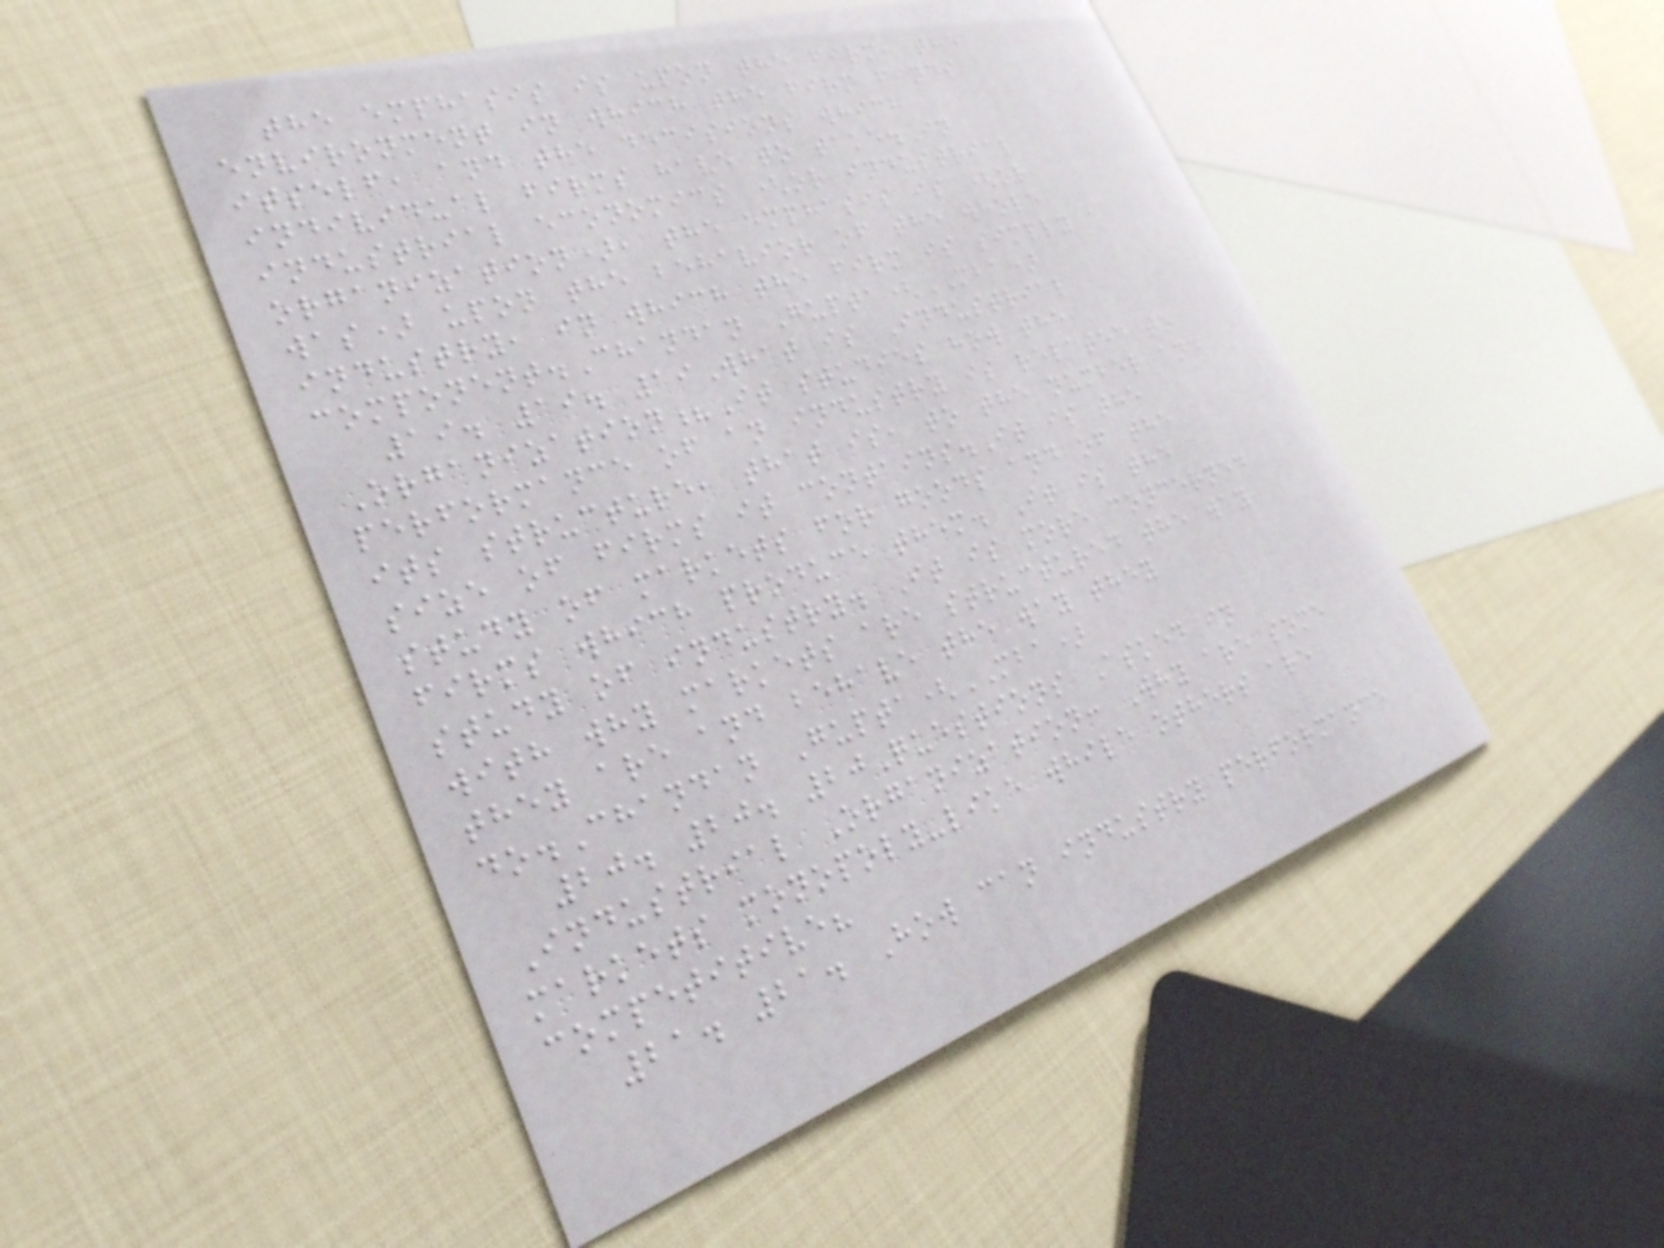the emphasis is upon the firm, the
environment in which the firm finds
itself, and the decisions which
individual firms have to take.In
industrial economics (or industrial
organization), the emphasis is (or
was) upon the behavior of the whole
industry, in which the firm is simply a
component.Chandan Gupta(MBA)
19. 19. 19What is Industrial
Organization?It studies how the
performance of an industry is related to
its structure, that is, to the number and
size of firms it contains.It is the
study of markets for goods and of the
firms which produce them. It is the
study of industry. It is more concerned
with why markets are structured the way
they are and behave the way they
do.Chandan Gupta(MBA)
20. 20. 20Questions Asked in
Industrial Organization: Why are some
markets monopoly-like while others are
competitive?
21. 21. How can industry performance
